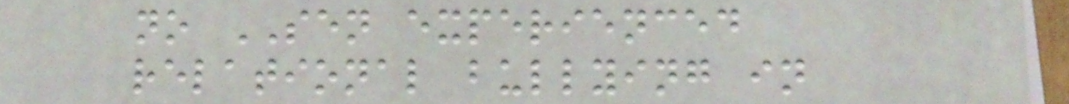no SEN experienced
relational bullying in
